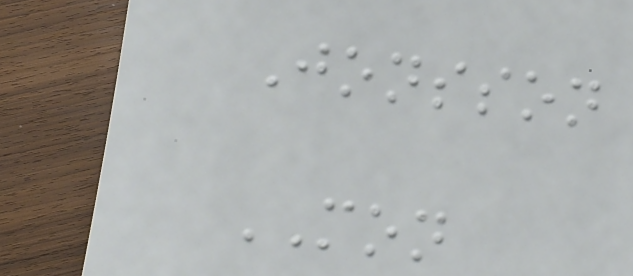Jonsson
MON
